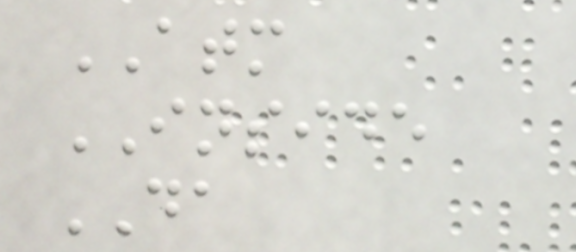ATM
INSIDE
DA
